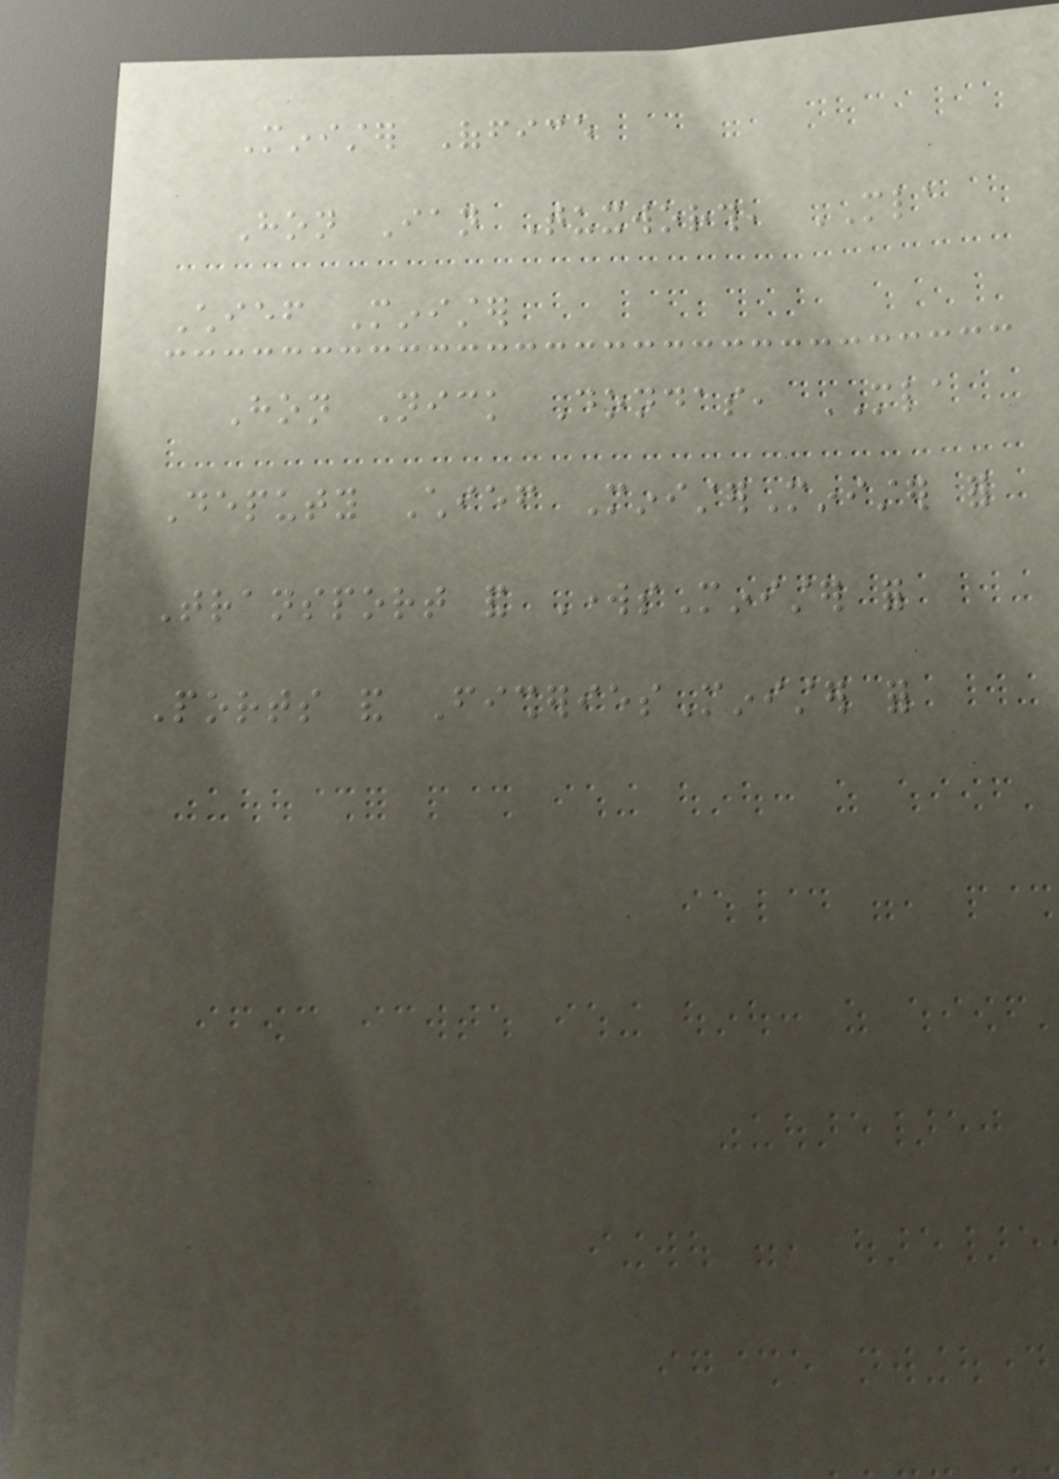Minister Office
Hon Ian Tuxworth, MLA
Chief Minister
Hon Nick Dondas, MLA
Deputy Chief MinisterMinister for
Transport and WorksMinister for
Ports and FisheriesMinister for
